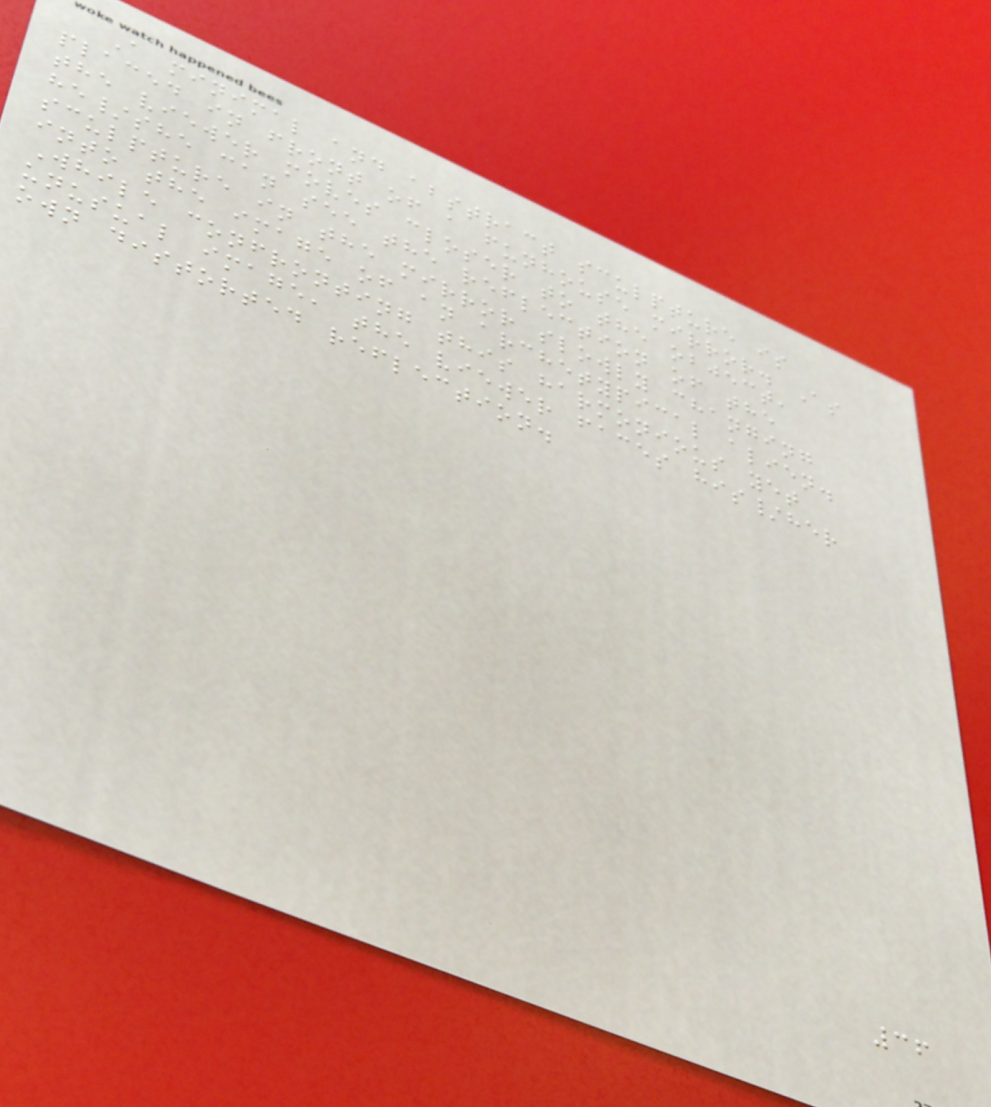A minimal and abstract sculpture is
placed in front of a funhouse mirror. As
the viewer moves closer to the object,
he/she can see the reflection of the
sculpture in the mirror slowly changing
into the image of an archetypical alien.
While confronting this harmonious yet
unusual image, the viewer faces his/her
own distorted reflection.
36
